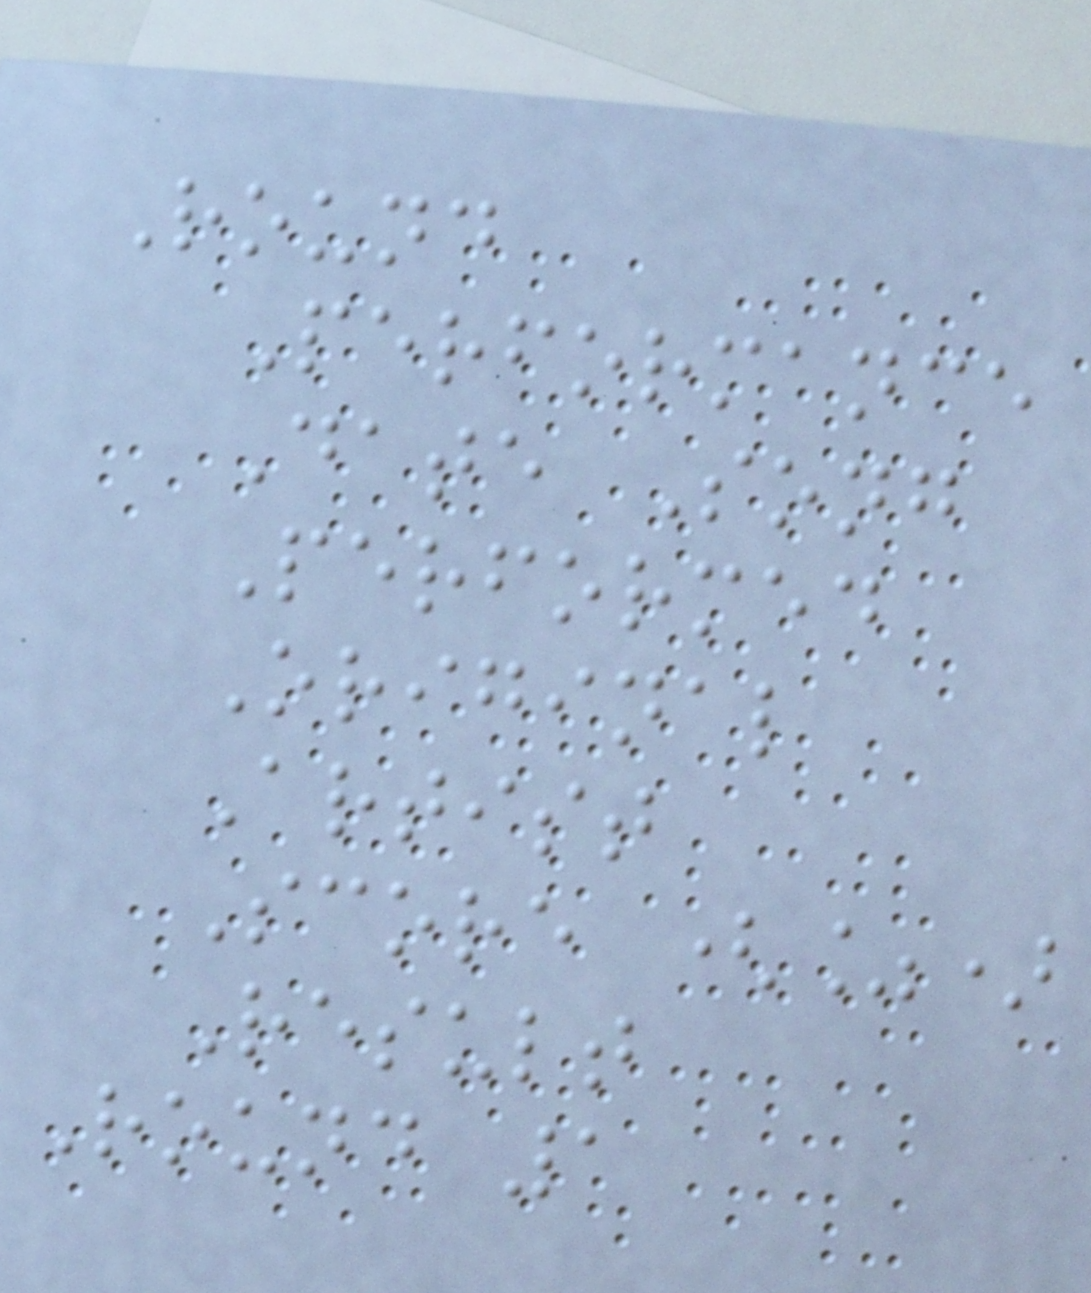Round
Performance
Date Song
Performed
Original
Artist
Score (%)
Result
Round 1
